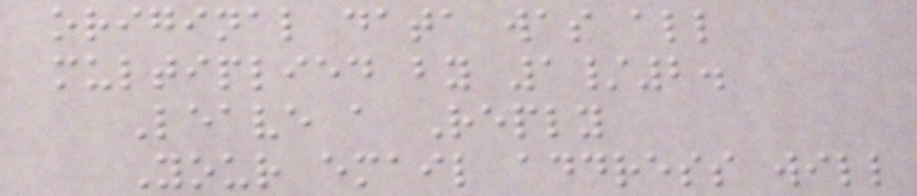original data was all
multiplied by 1/2.
Leave a Reply
Your email address will
